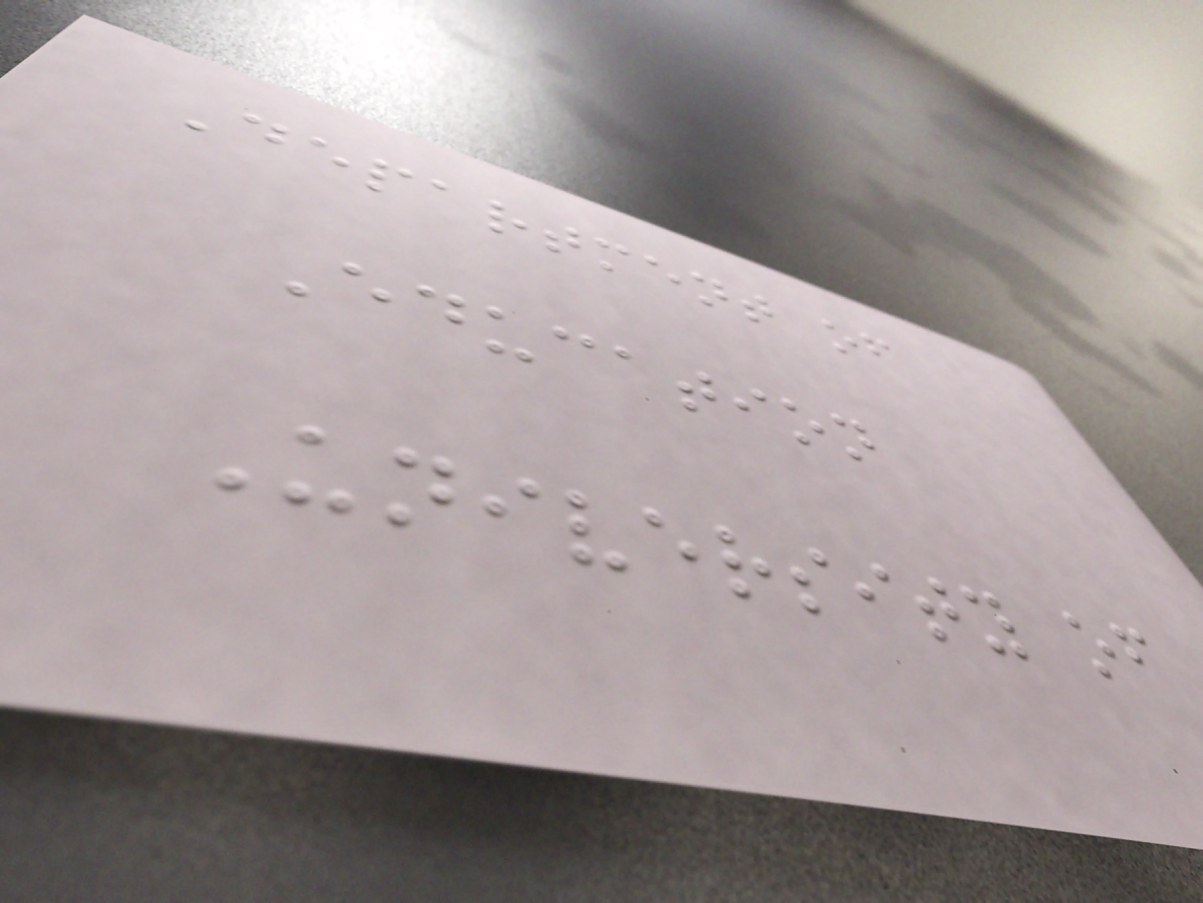Department of
Education
University of
